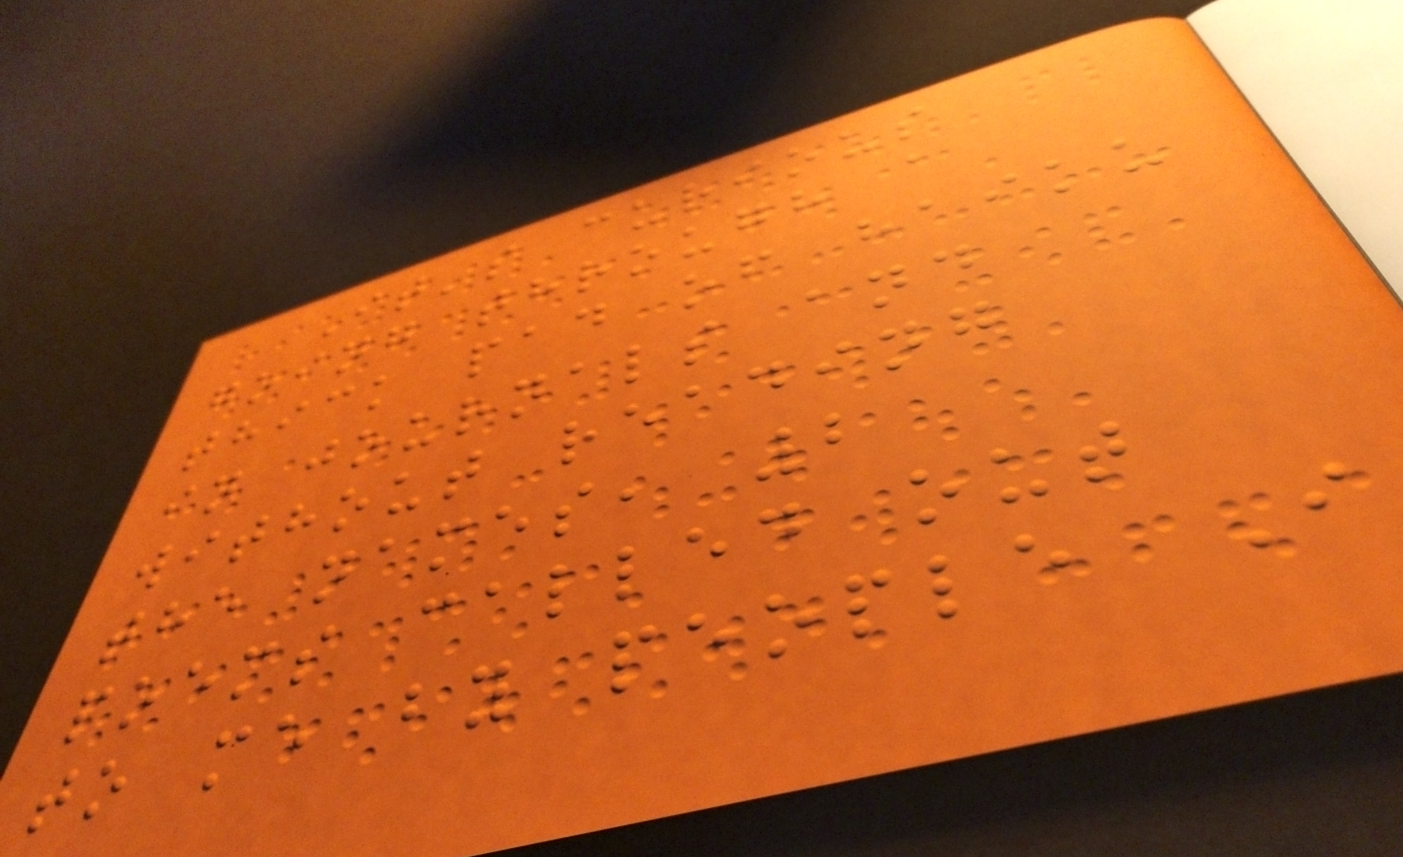It's curious
going through a
thick pad of haiku
in journals and
without reading
the names, 2
poems called out
to me by people I
